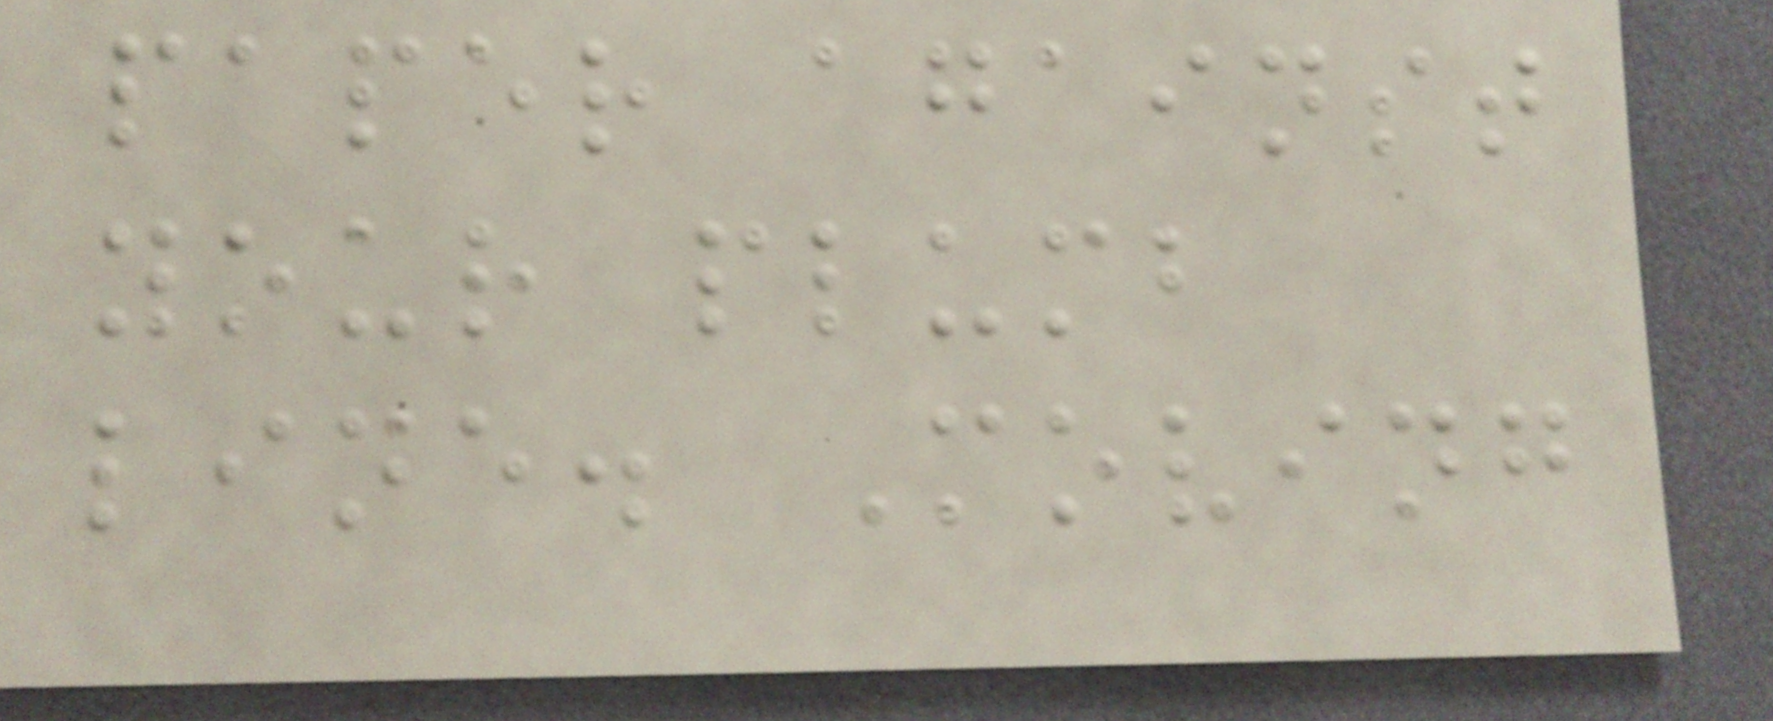paper against
your plumb
line. Moving
